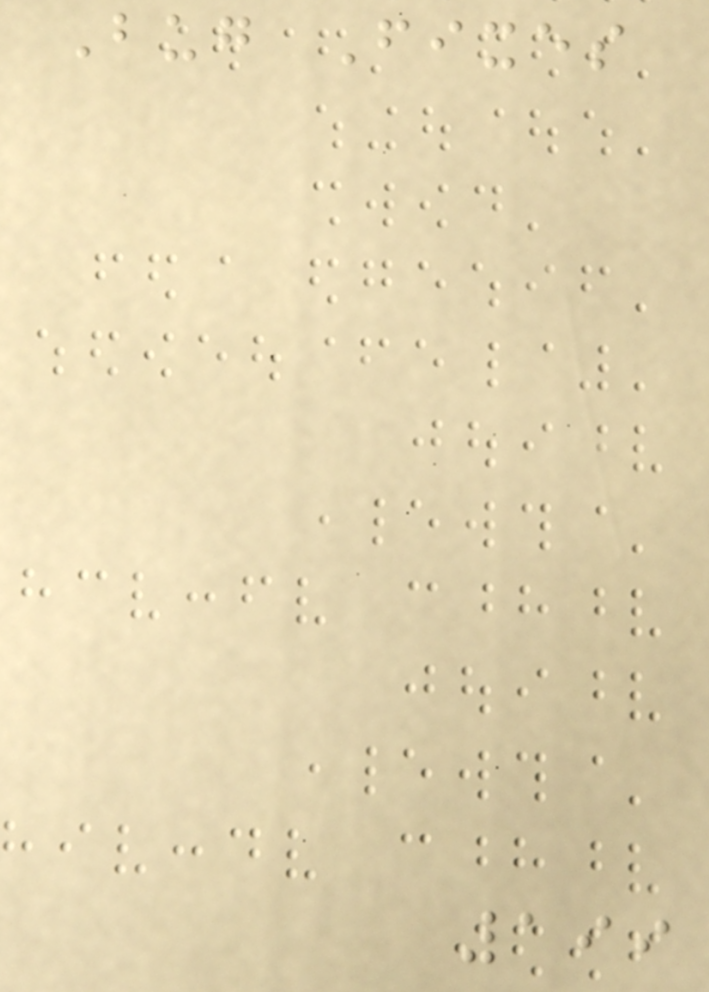Bug Fixes
199
